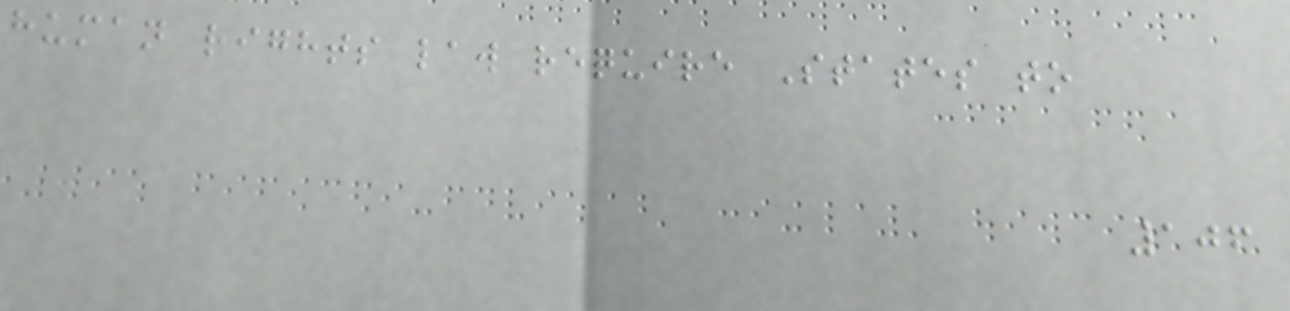human rights law require States to
106
